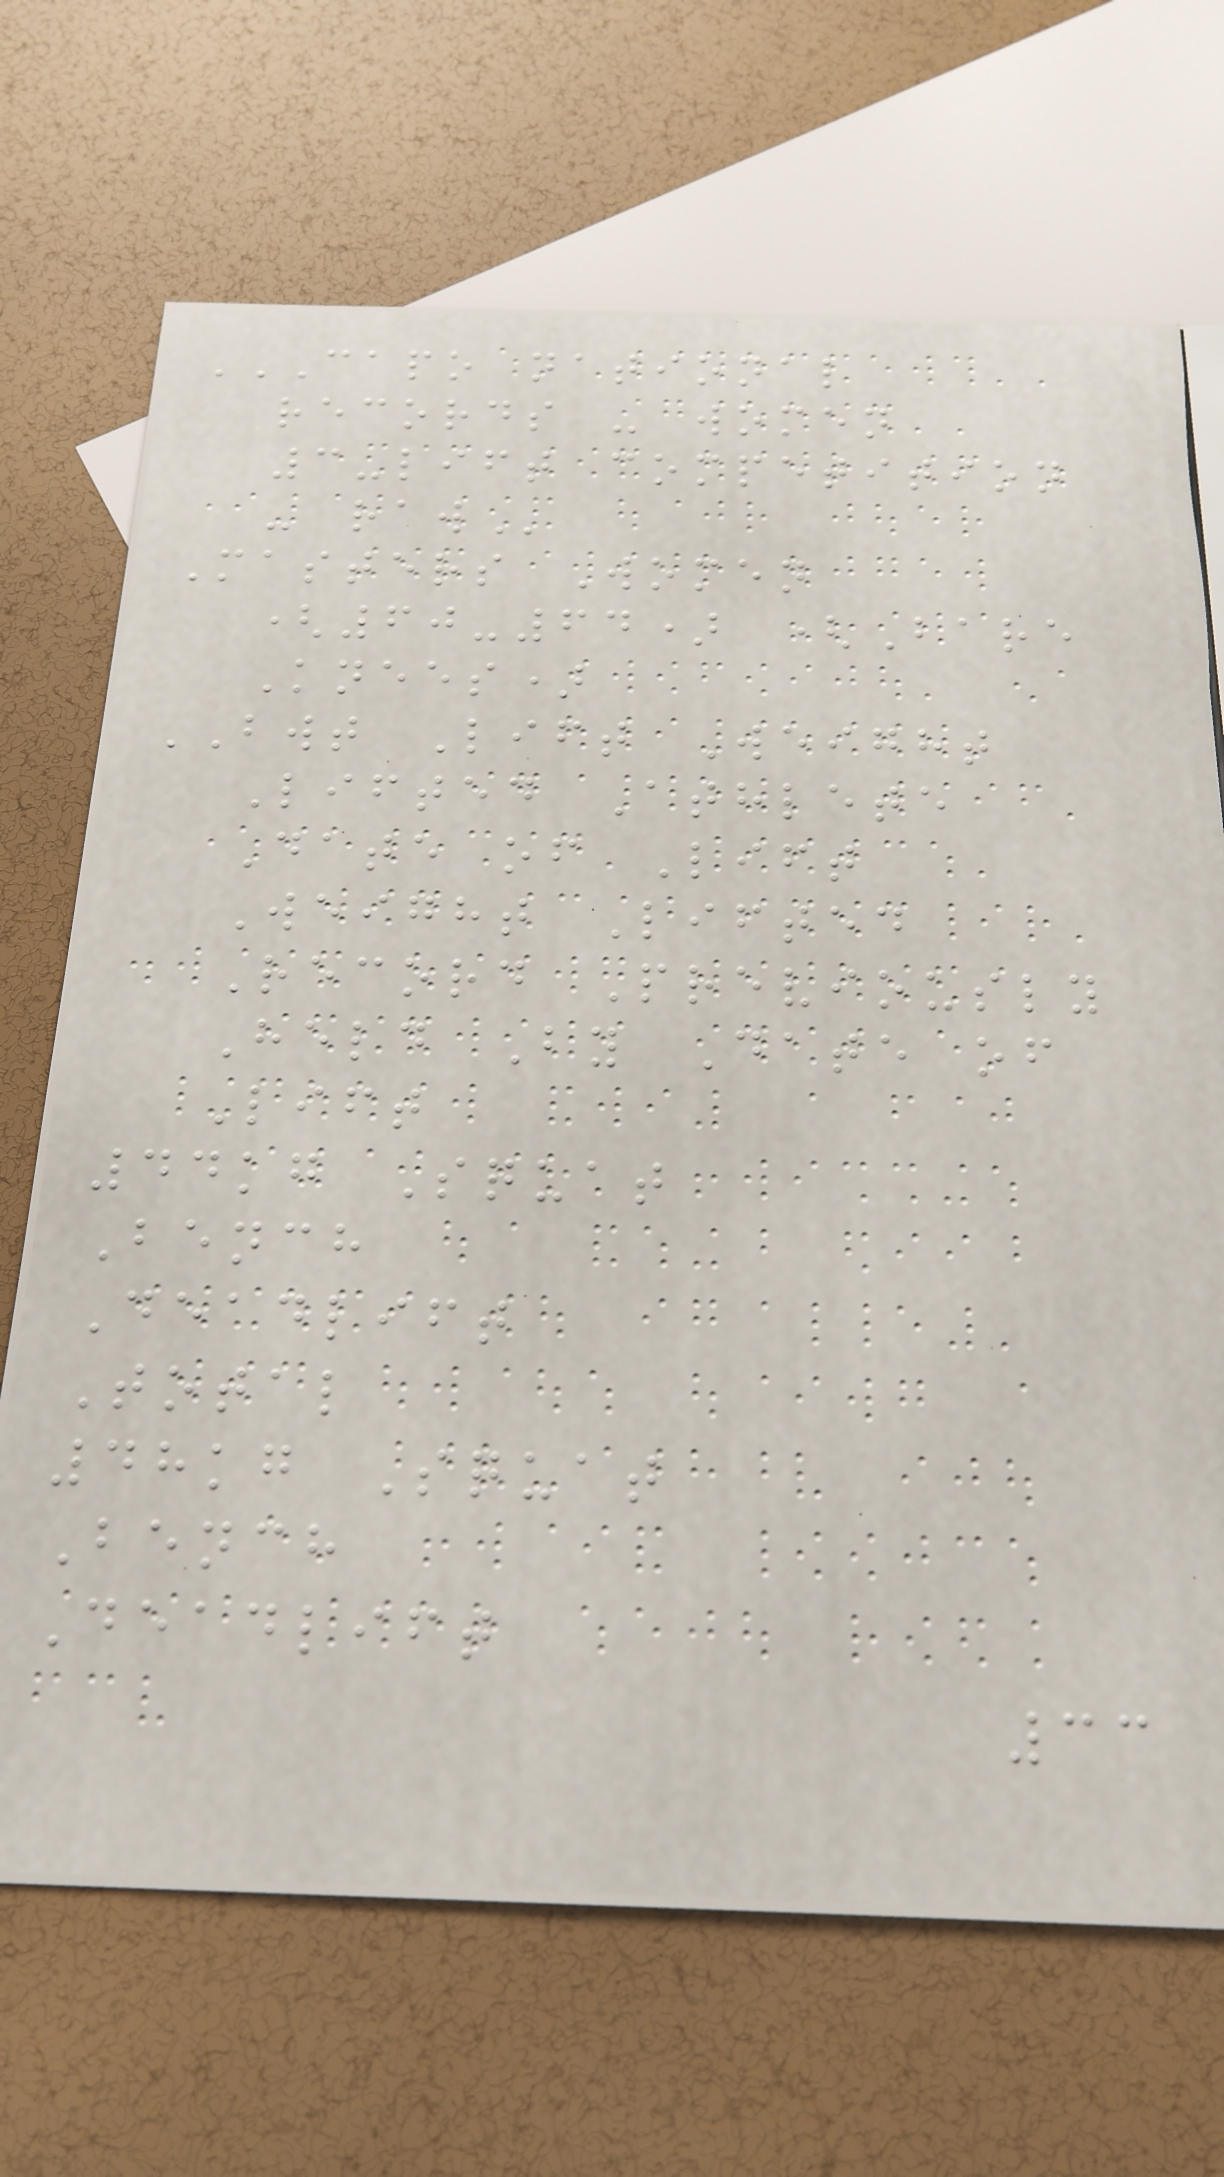CAPO NATIONAL
RECORDS - WOMEN
3-LIFT COMPETITION
- RAW
Masters Women
(60-64) (Bare
Knees)
BWT Lift Weight
Lifted Athlete
Date of Lift
Weight Lifted
Record Previously
Held By Date of
Lift
44kg Squat
Bench
Deadlift
Total
48kg Squat
Bench
Deadlift
33
